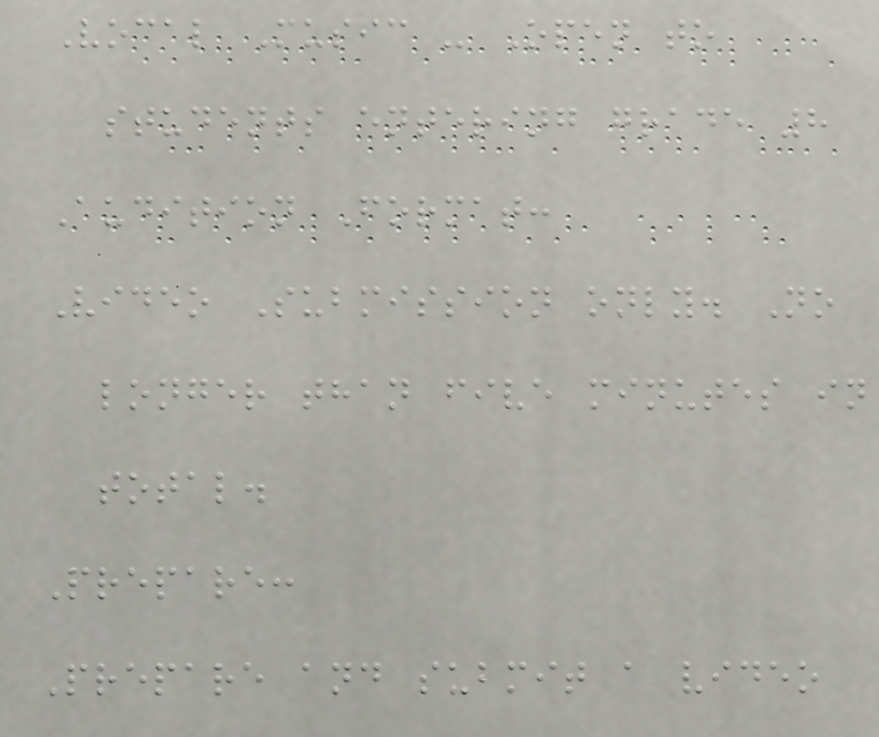Vocal Music - Open to
students entering grade 8
Audition Format:
Video Submission only. No
longer than five minutes in
total.
Prepare:
Prepare and submit a video
